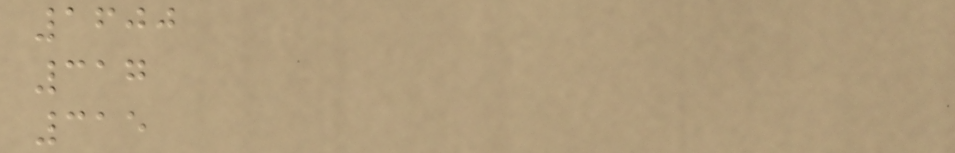1600
317
315
